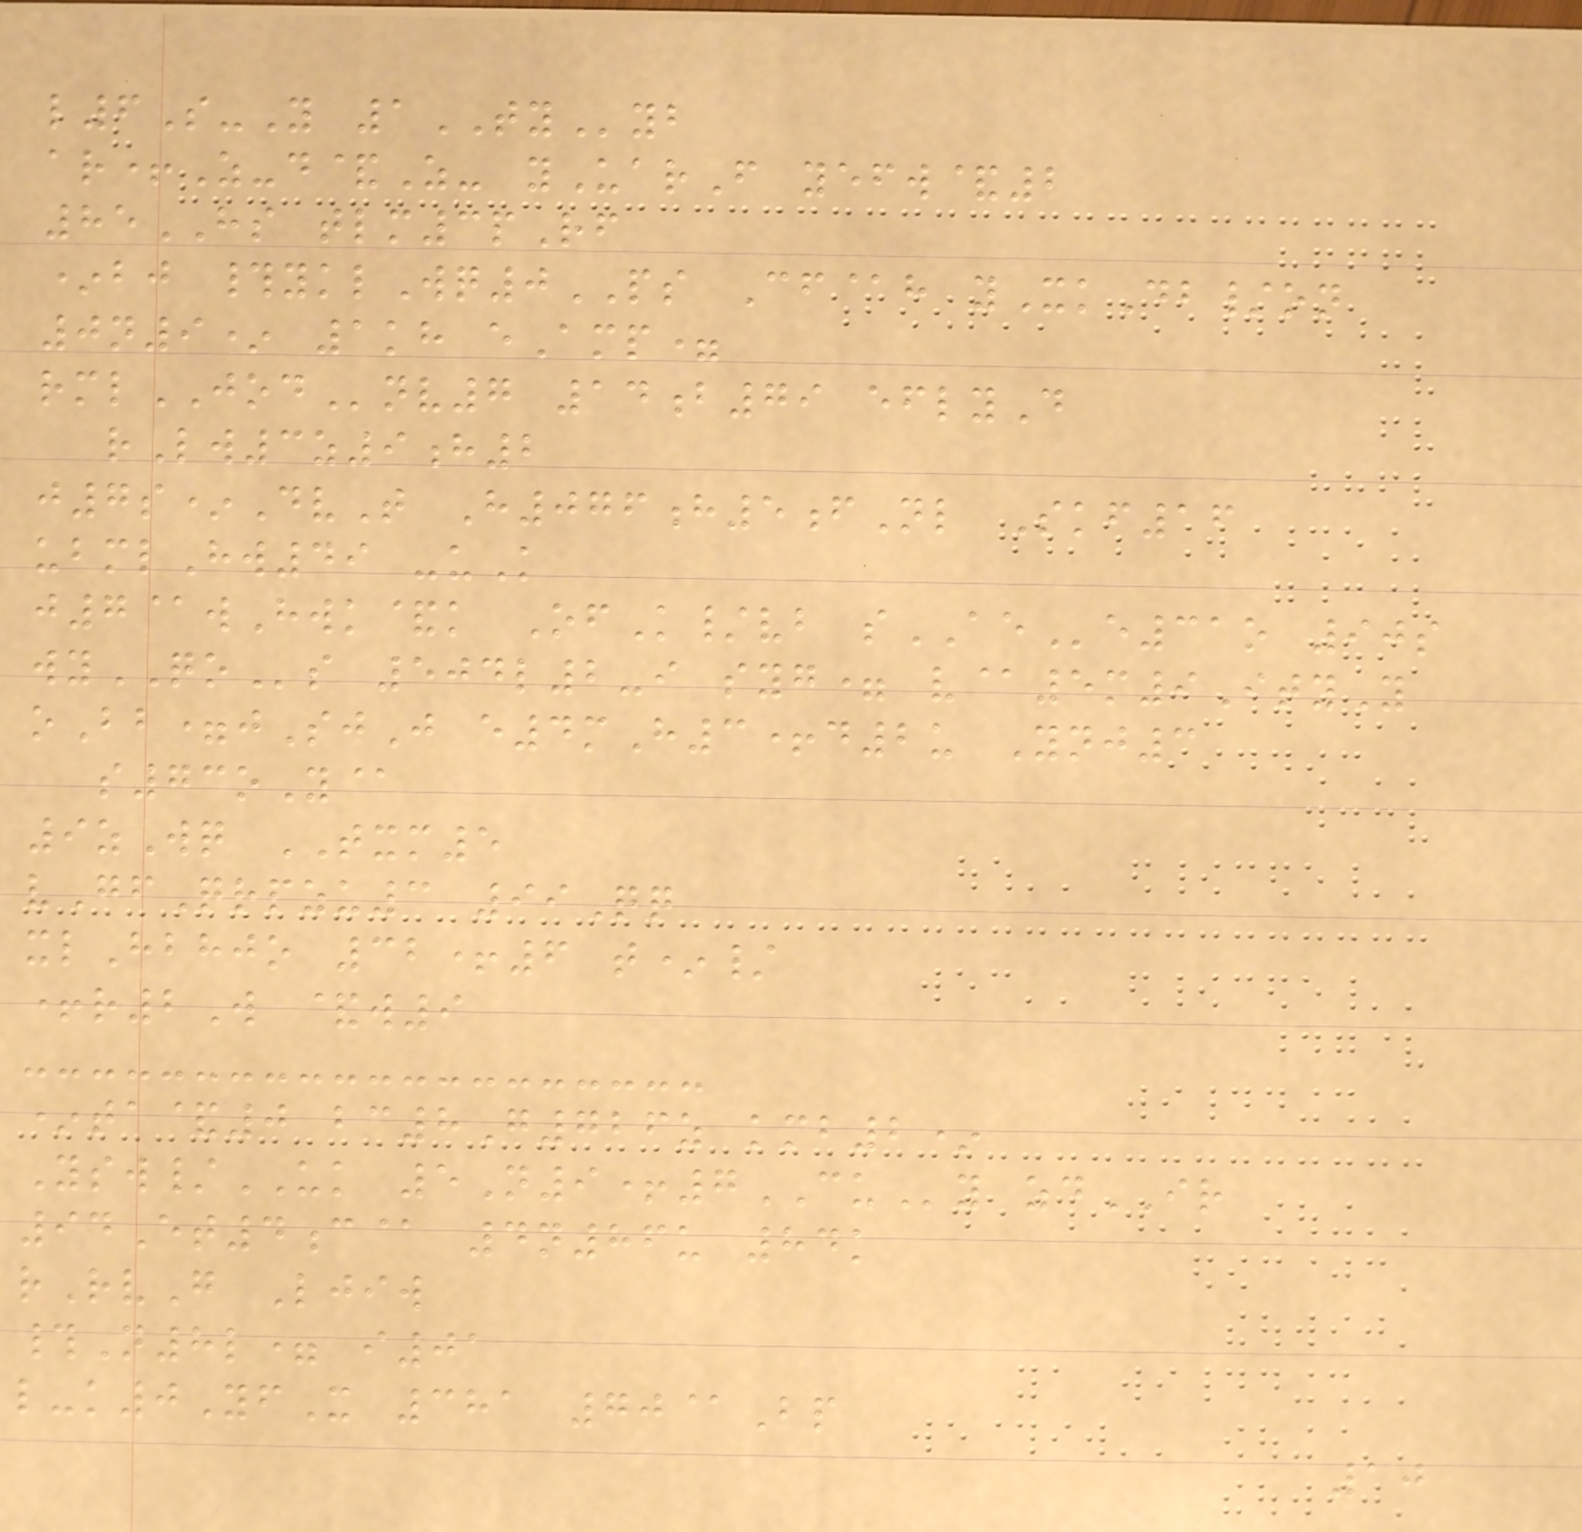l6S-Y 1TYyb
ar+Z-d&Z- yUarF yefw&2
85HS tlm3pRf
*bj #yklWq0PS Cf@h yXkDb/on
0n9* 1kh eAmp=
rmlJODnv7 14b79 eflyD
rLw3z9h2
j7s*DvT H076h5fNl Skf16
ubmlHw49 -uK
j7@wHwk&k OfK/vb sAEe31o 90s
wyQOs 504l2-i syg= v@5m9ItyY
oBb=jSjJ e4mH3+d2u Ynj3
s73oY@
9zWq TXM5
vGfQrpzu3 99Qq
xlHbhjo 32+6 t*/
+r2W &w9
*ta&0 bc8G726z kmb2*
Ysw/UK 5N9+7CUy zdIR
94Et4c@ 4n86u 84k
rRvG Ljiw
#N8l= i01
l-k0YfX 381 70@Bp
10
